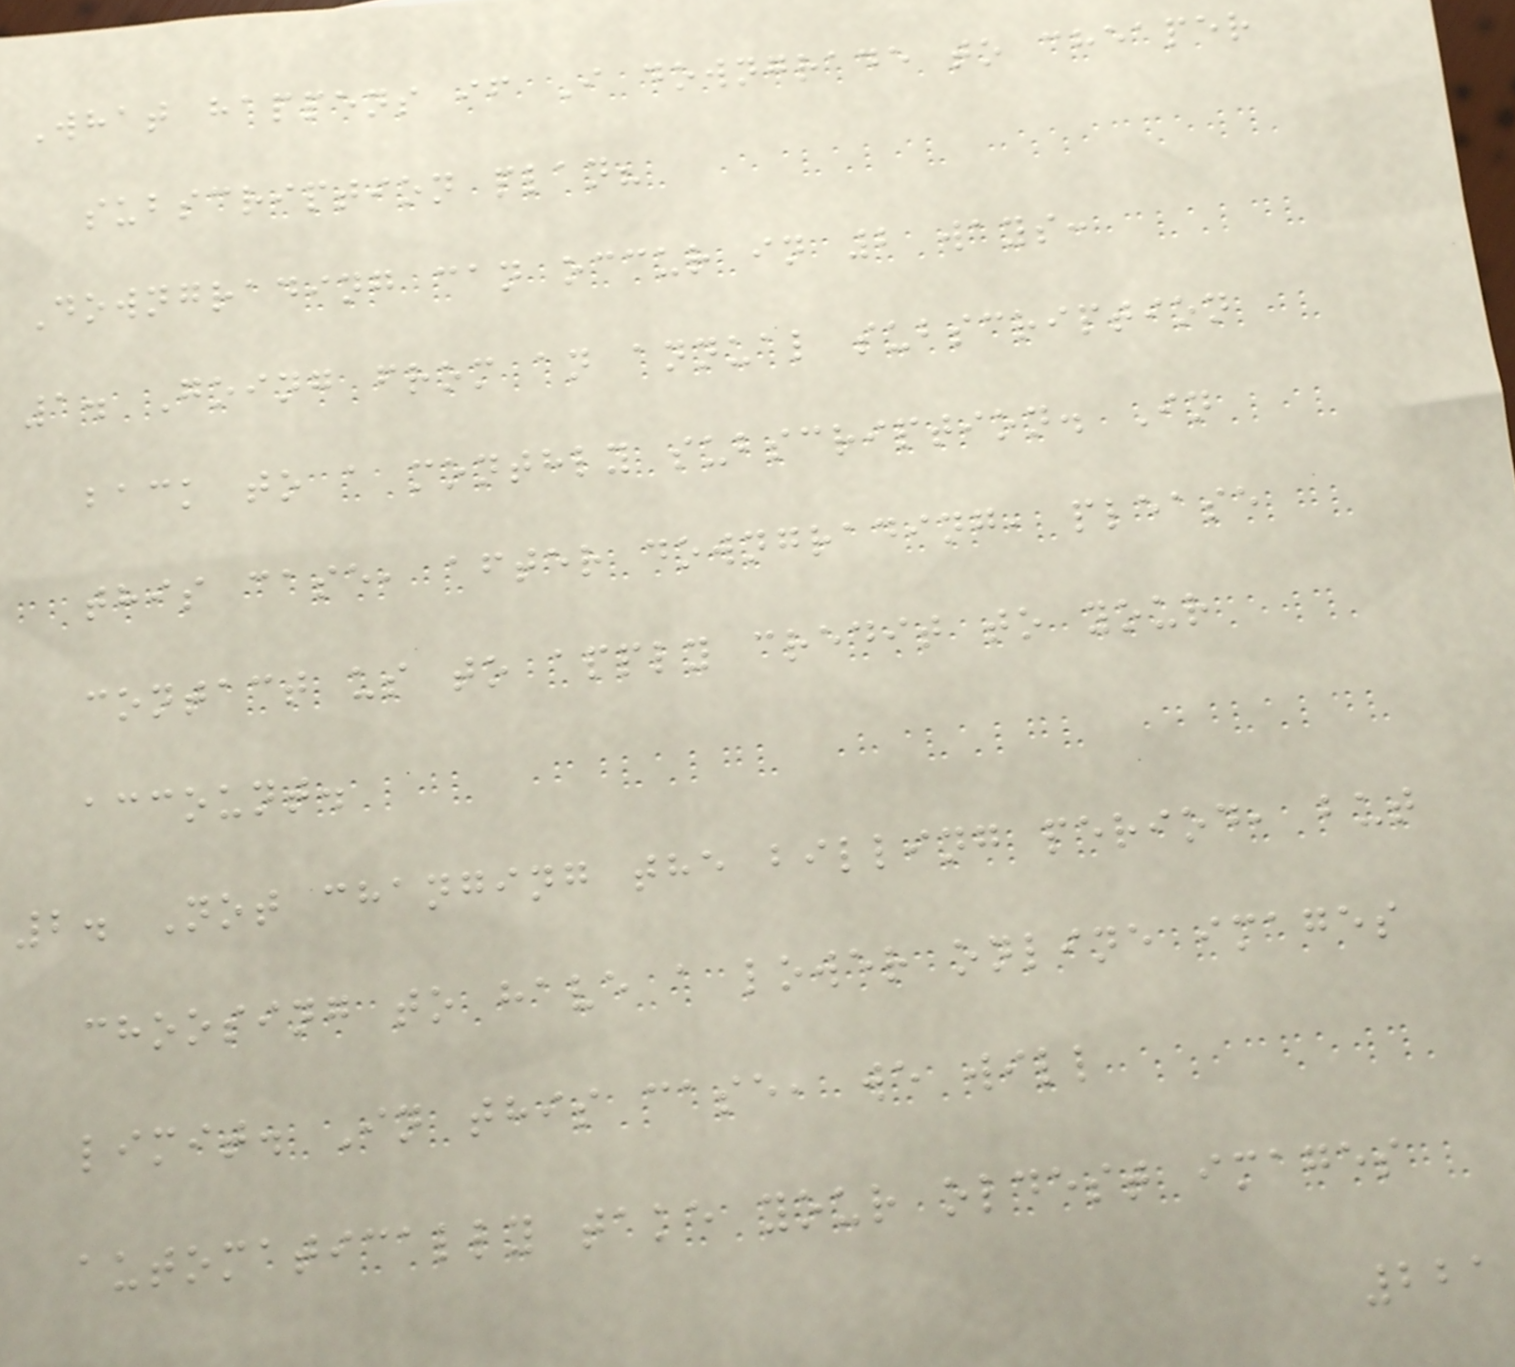What happens if I downgrade to cheaper
subscription plan?
Downgrading can occur in 2 ways:
1. Going from an annual subscription
back to a monthly subscription. In
this case, after downgrading, please
contact us to apply credit to your
account.
2. Not changing the billing period, but
choosing to have a lower online images
limit. In this case, we will
automatically take your oldest images
221
